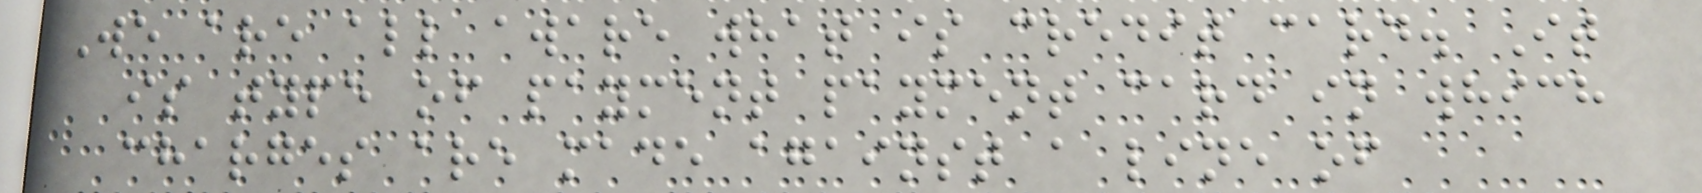We are all aware what is credit card. It
is type of payment payment card in which
charges are made against a line of
